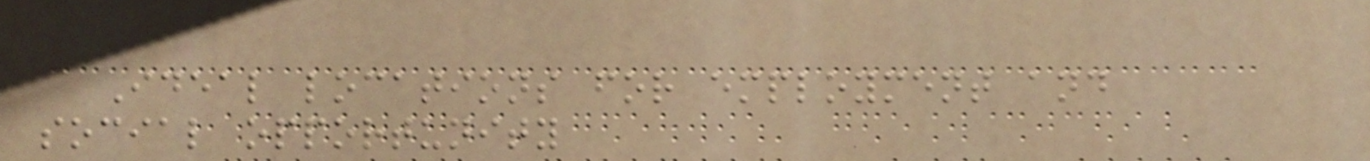Ideal locations for employment and
social opportunity
